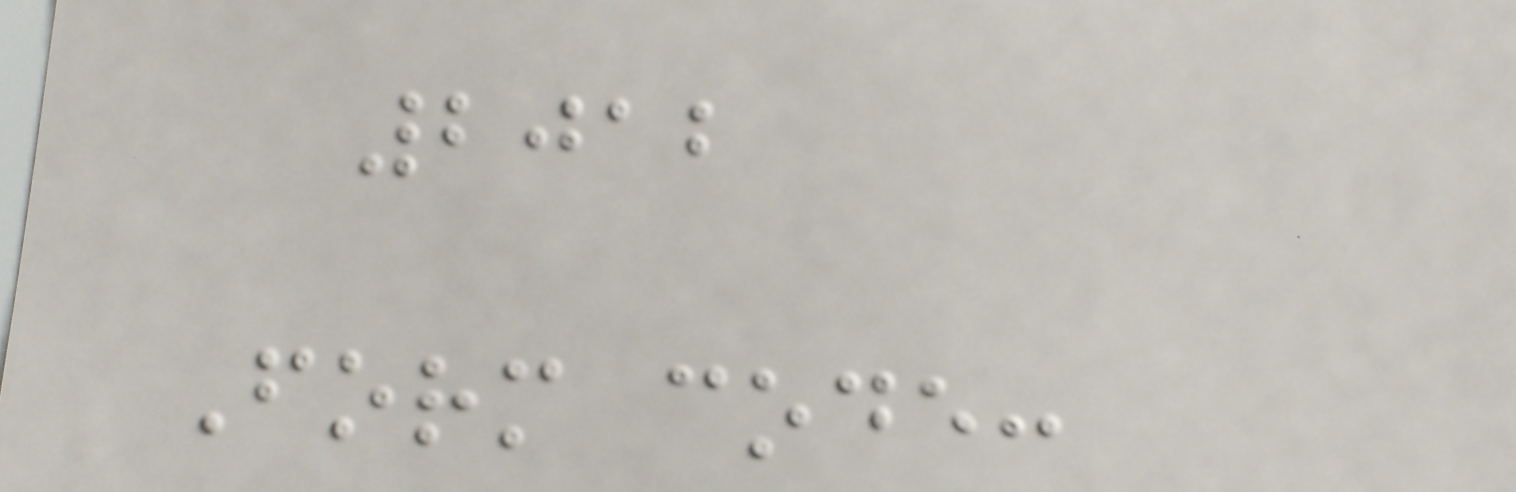2012
Form code:
